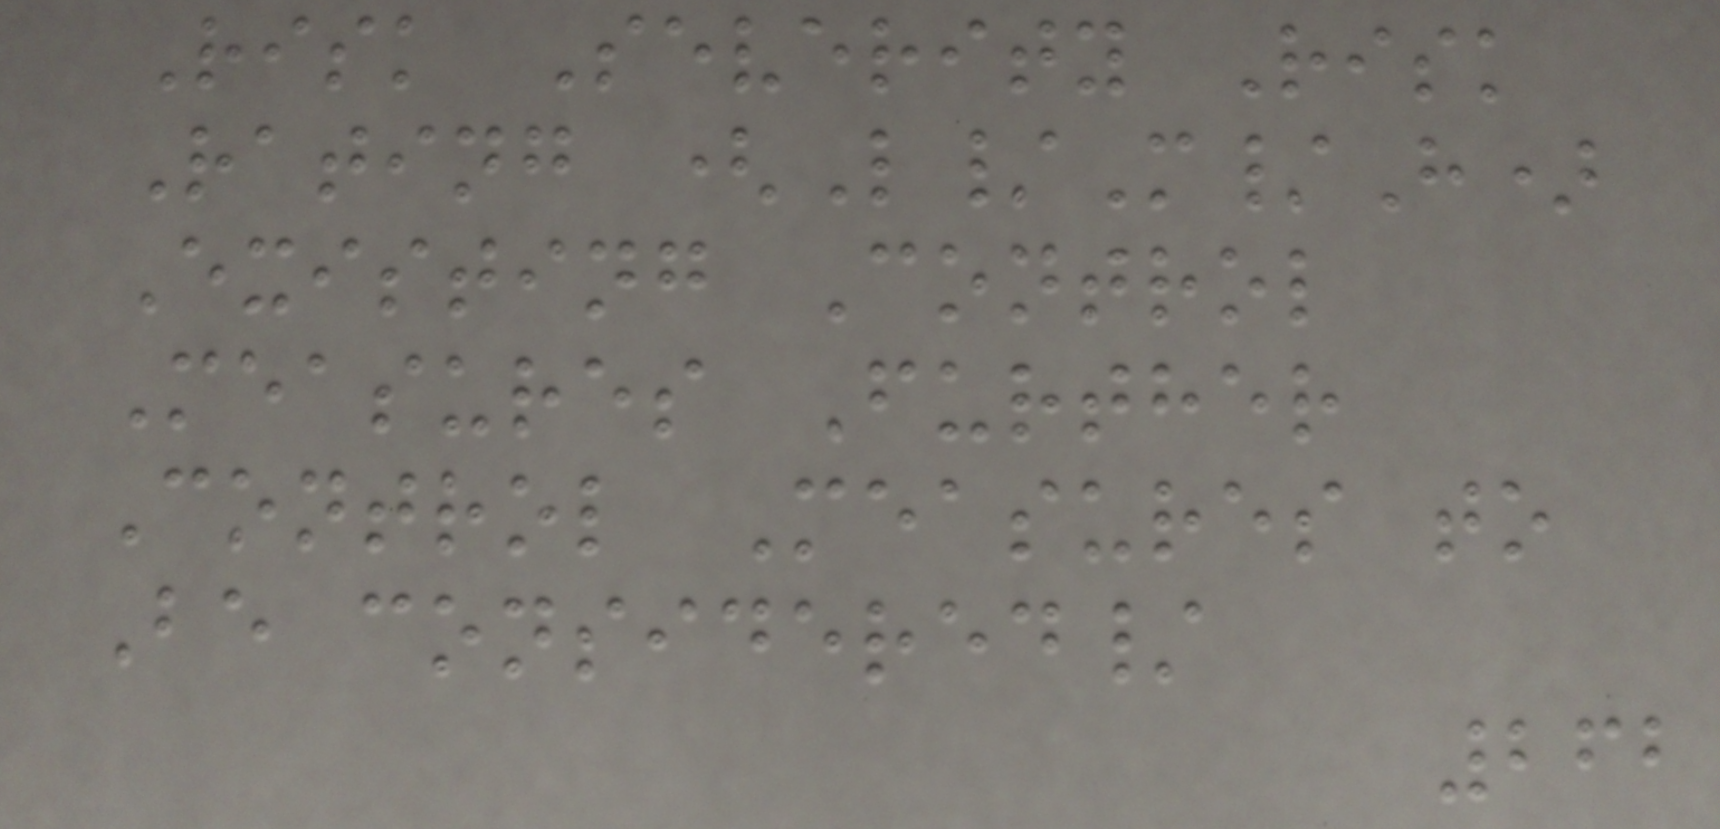Risk Severity Risk
Rating (L/M/H)
Existing Control
Measures Further
Control Measures to
Be considered/
262
